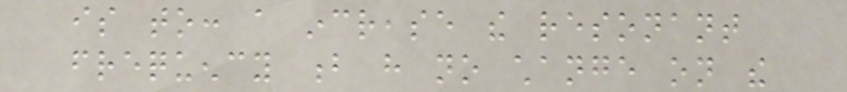is to: a increase the resonant
frequency b have no change on the
